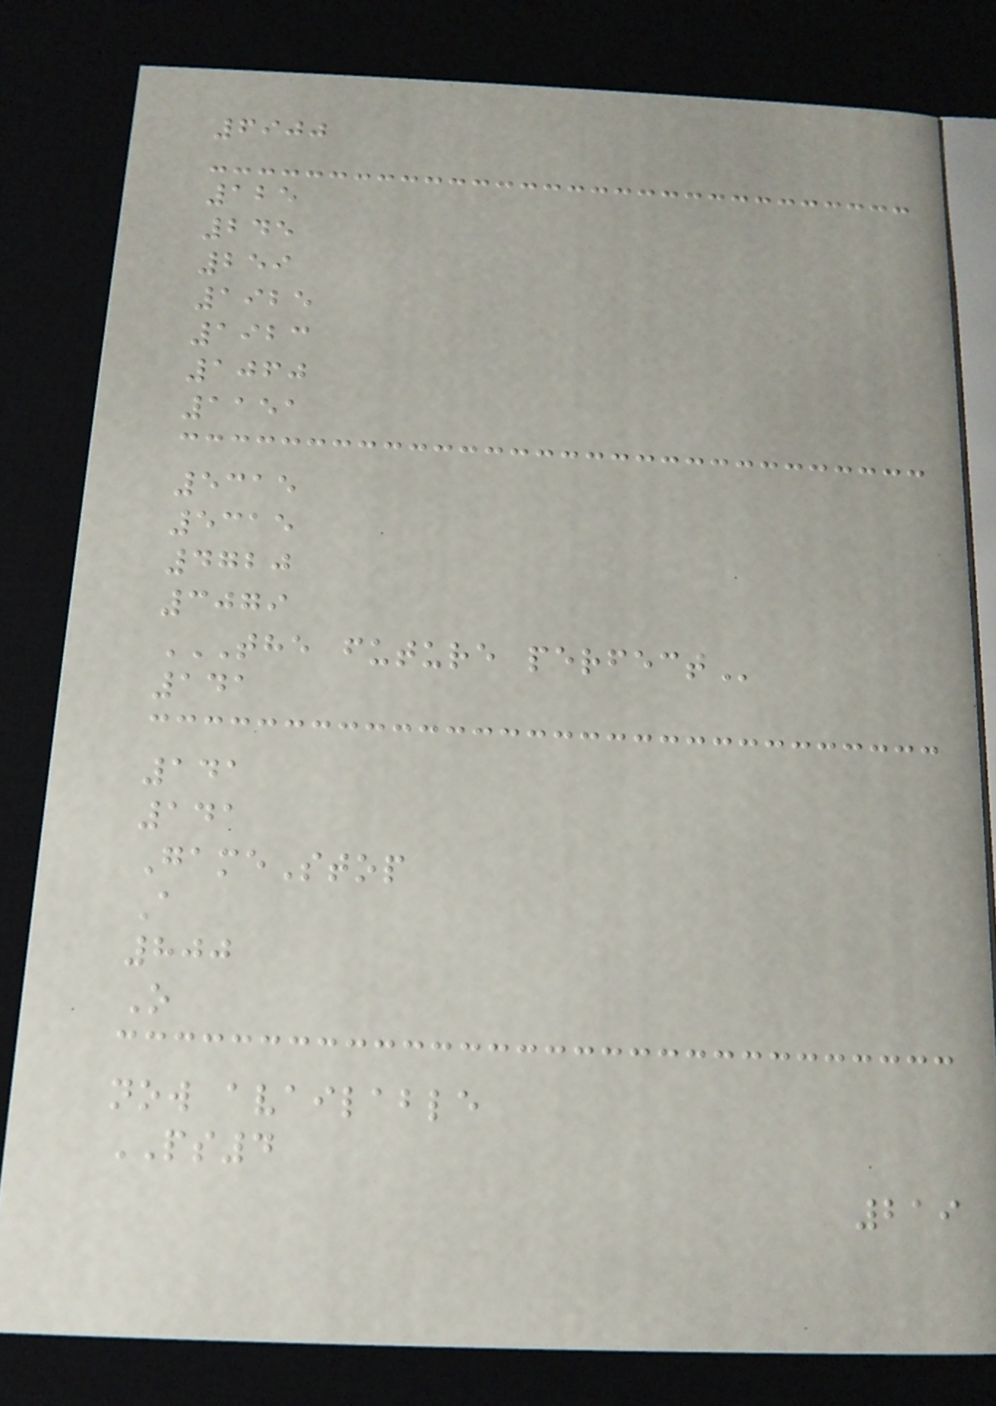6900
125
245
259
1925
1923
1060
1151
5315
5315
4720
3079
THE FUTURE PERFECT
141
141
141
GameStop
A
800
O
now available
PS4
219
